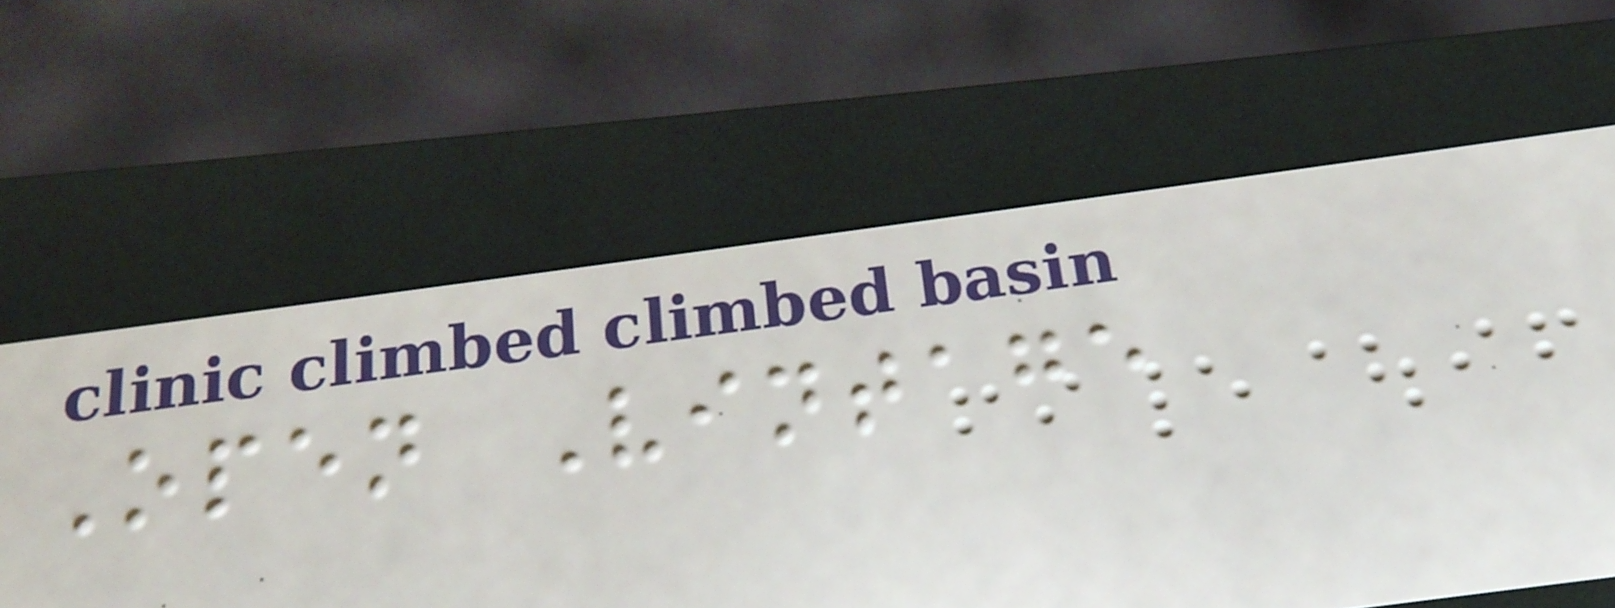Open Vintage
